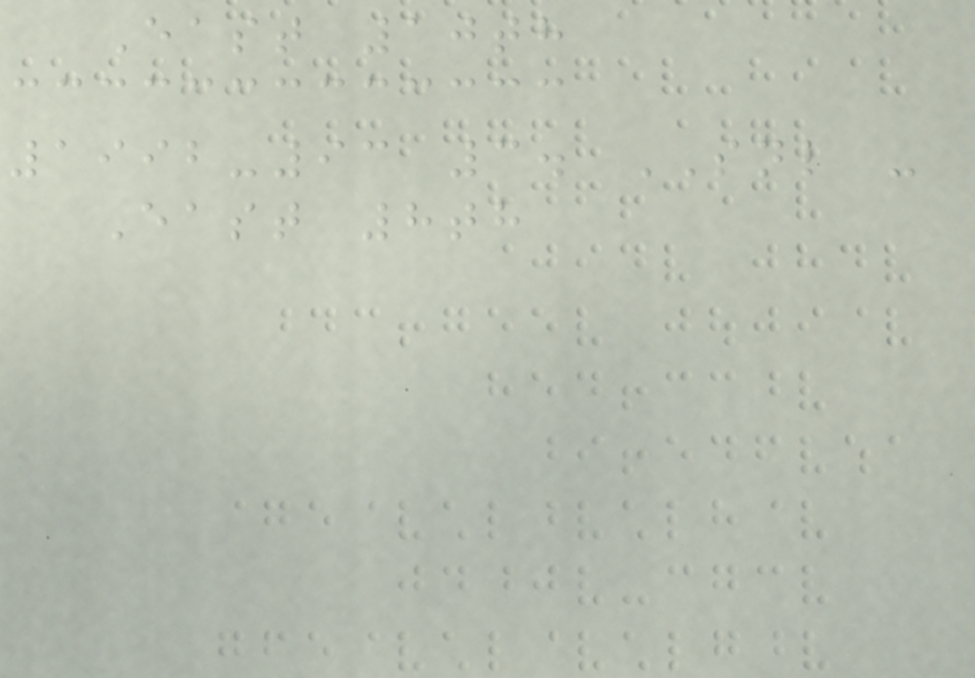East 10th
1992-93 3. SNL -
East 8th
